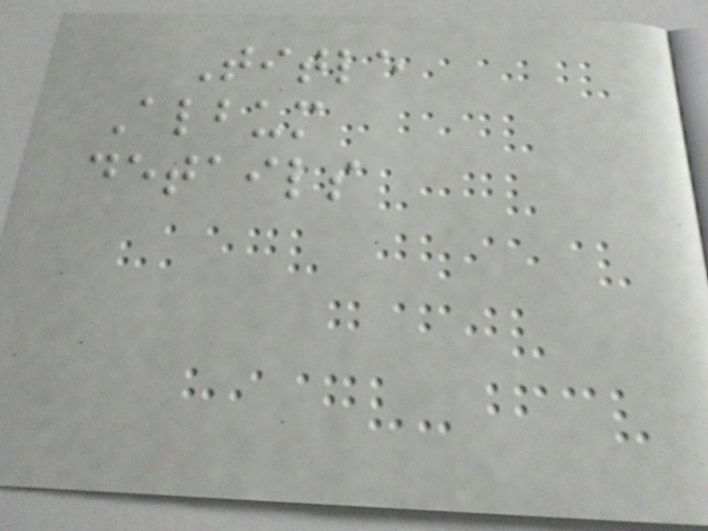Title
Album
details
